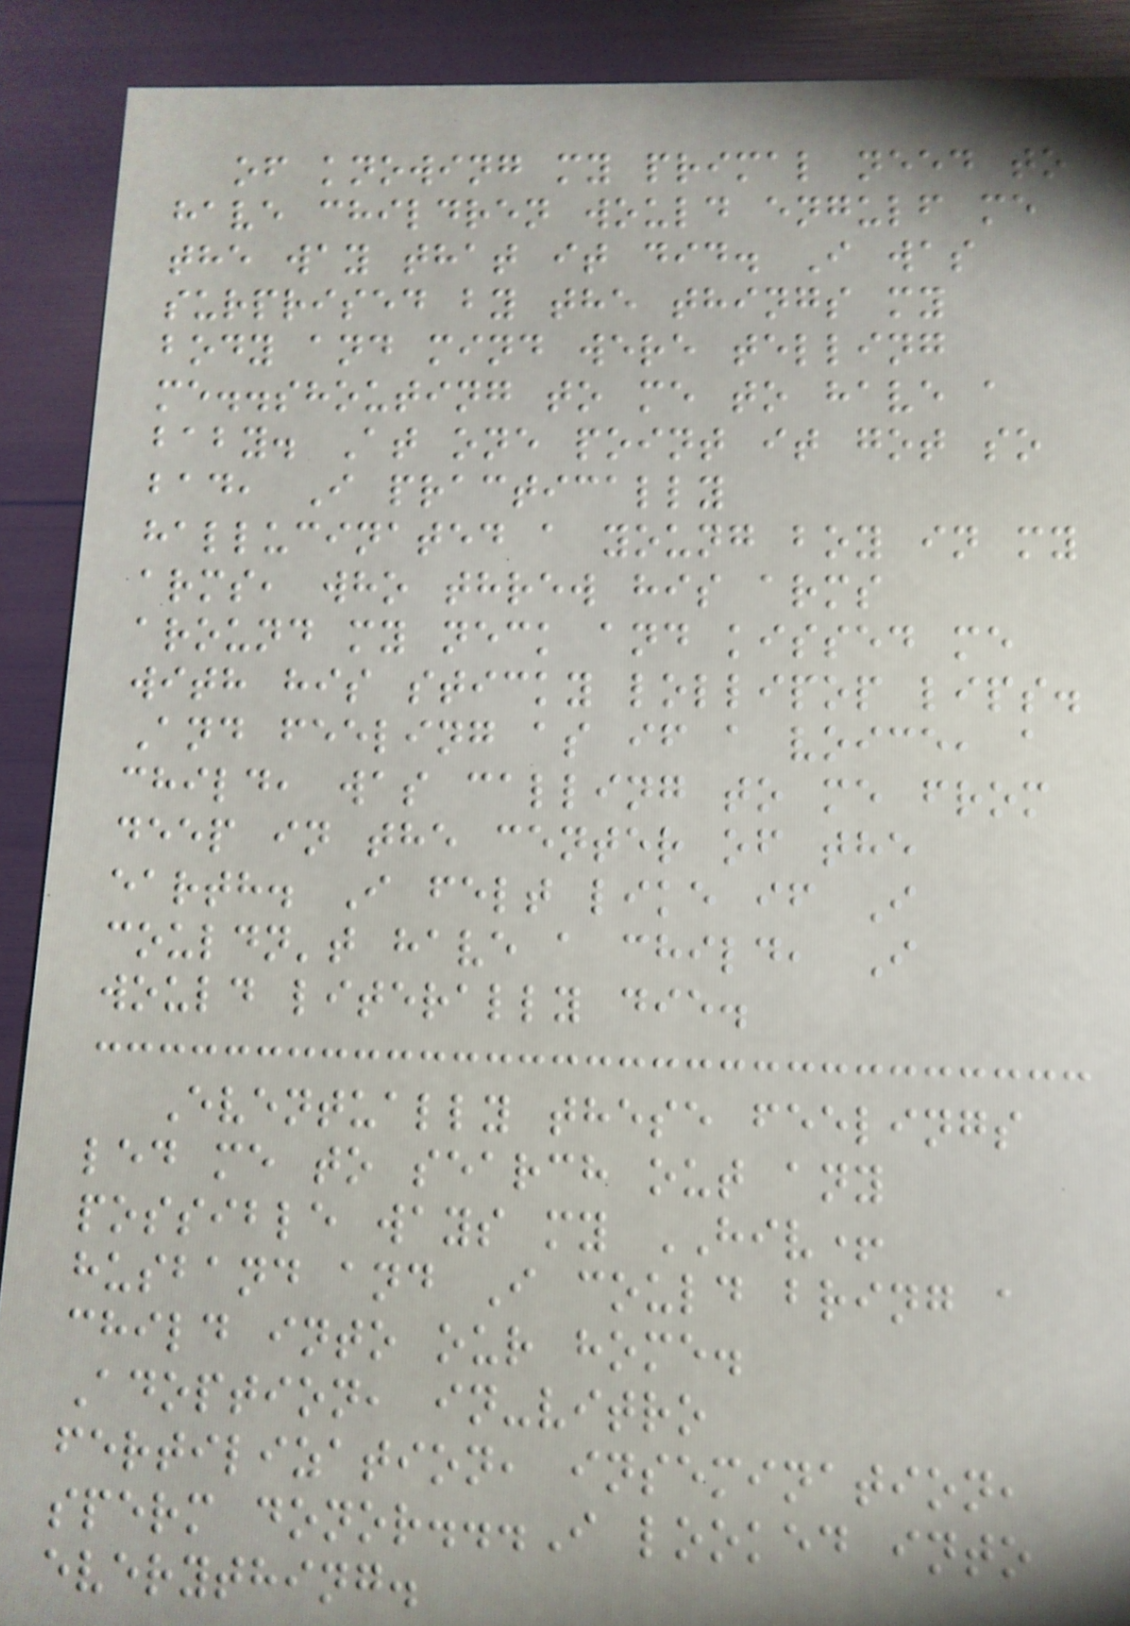of knowing my primal need to
have children would engulf me
the way that it did. I was
surprised by the things my
body and mind were telling
me..shouting to me to have a
baby. At one point it got so
bad, I practically
hallucinated a young boy in my
arms, who threw his arms
around my neck and kissed me
with his sticky lollipop lips.
And feeling as if a voice, a
child, was calling to me from
deep in the center of the
earth. I felt like if I
couldn't have a child, I
would literally die.
Eventually these feelings
led me to search out any
possible ways my HIV+
husband and I could bring a
child into our home.
Adoption, in-vitro
fertilization, insemination,
sperm donor...I looked into
everything.
